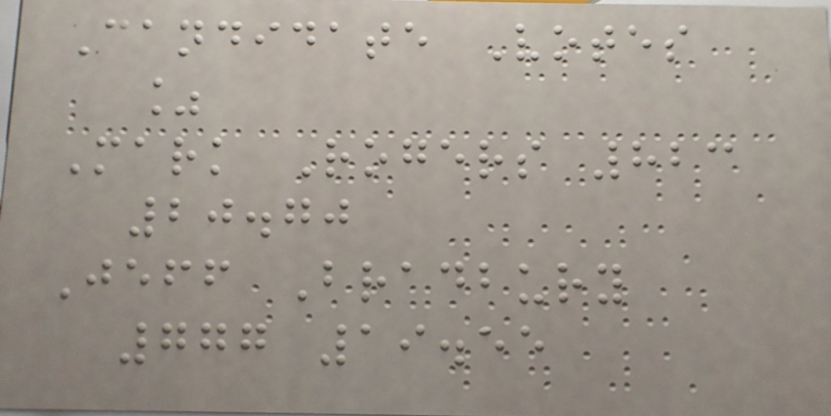Candidate Votes
%
Mark Rogers 823
20.70
Jeff Bradbury
777 19.55
